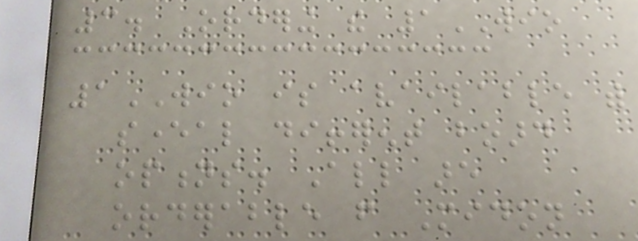3. Ordering the 1WIO
1WIO is available with
several different board
options. All are
orderable from Midon
